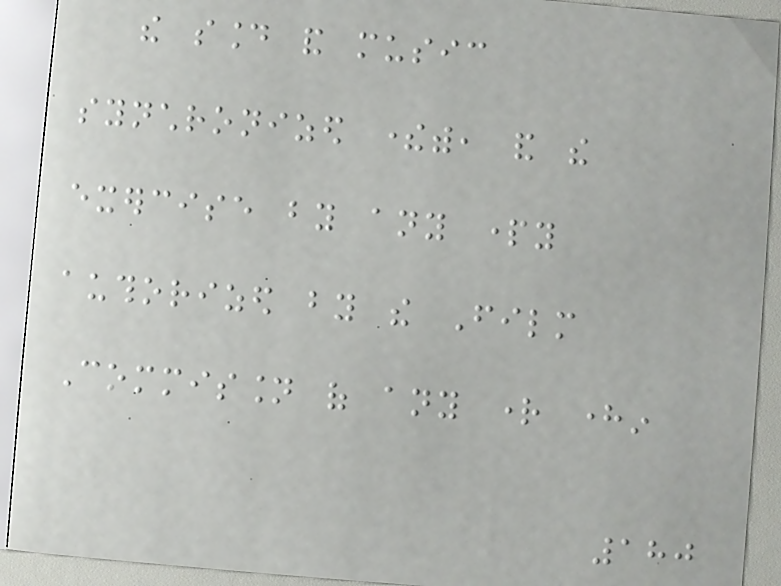the sound and music
synchronized therewith, and the
exercise by any party
authorized by the Film
Commission of any right herein
180
